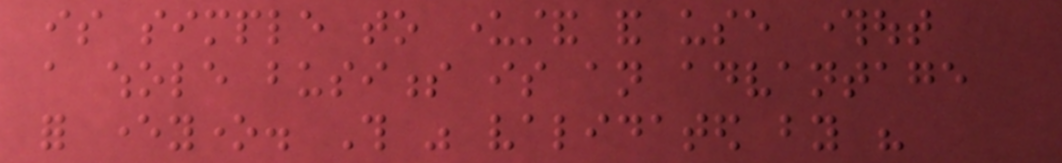is simple to understand and use throughout
a whole business is an advantage
for everyone. This was validated by his
